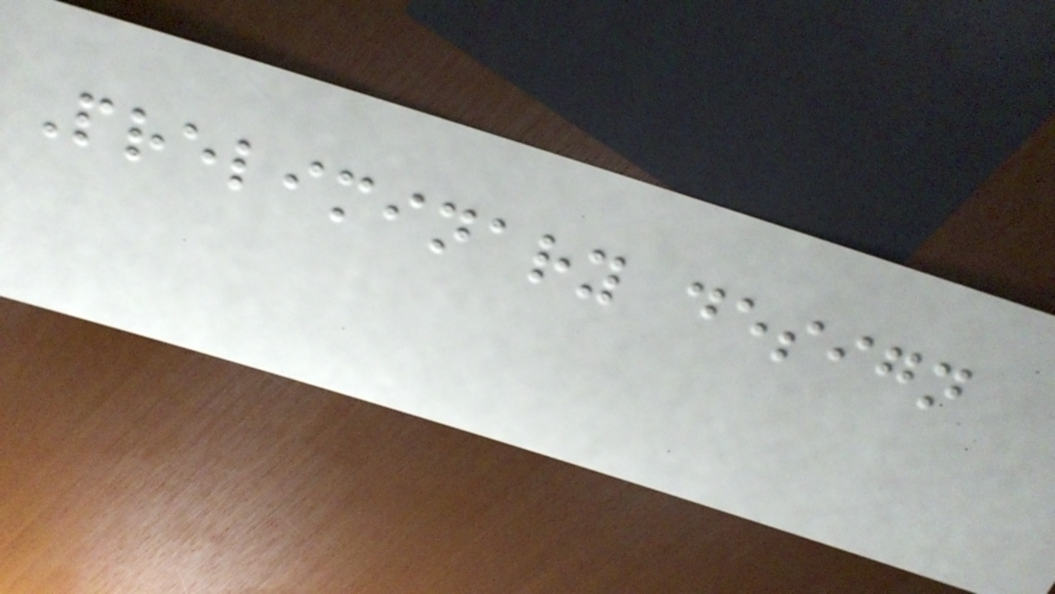Preliminary design
